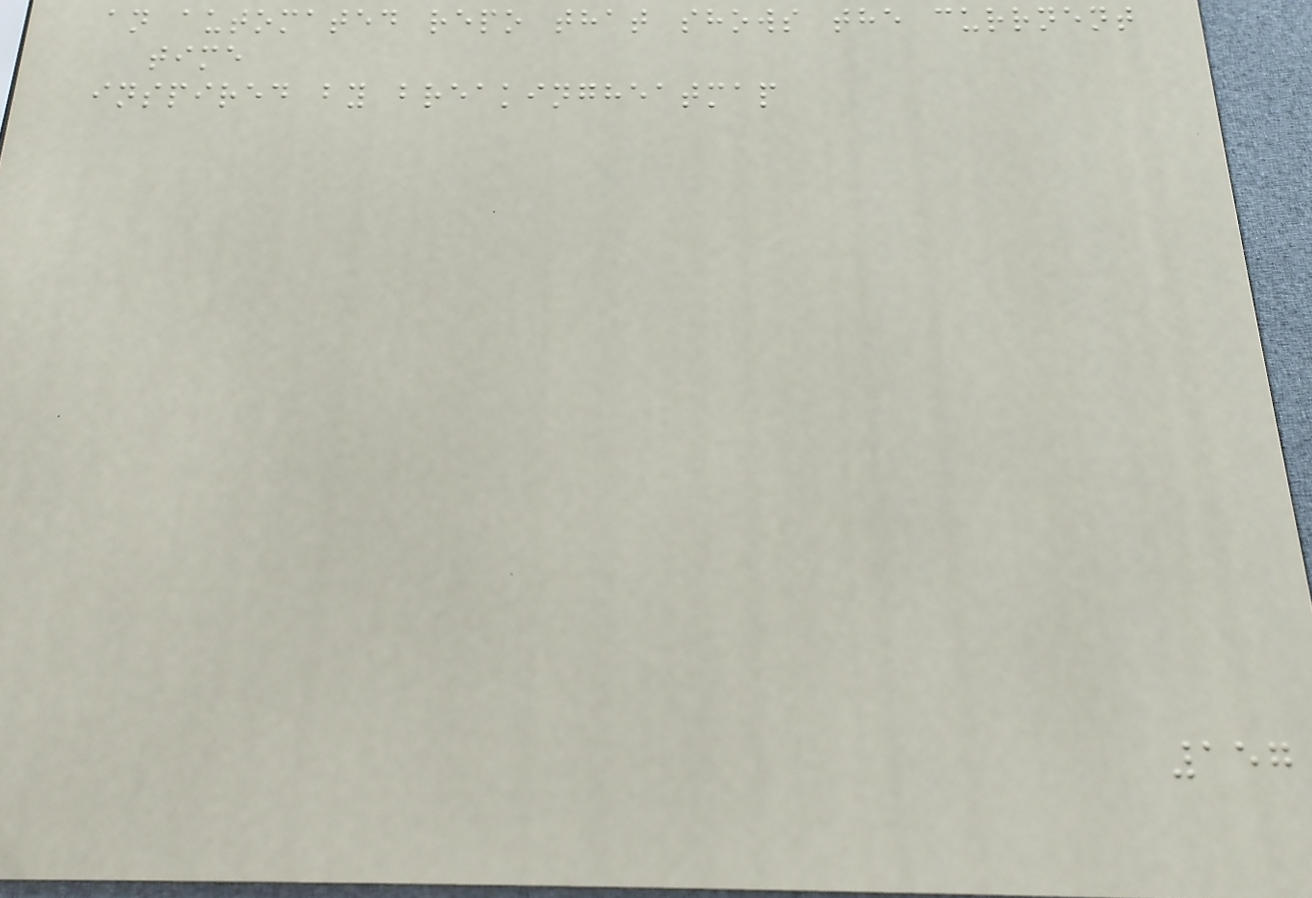an automated repo that shows the currnent
time
inspired by breakingheatmap
157
